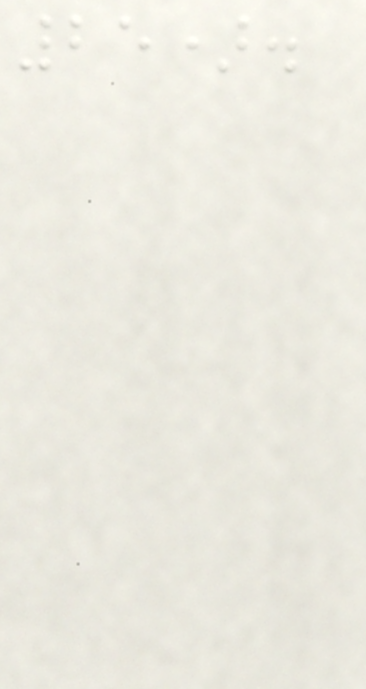25).
